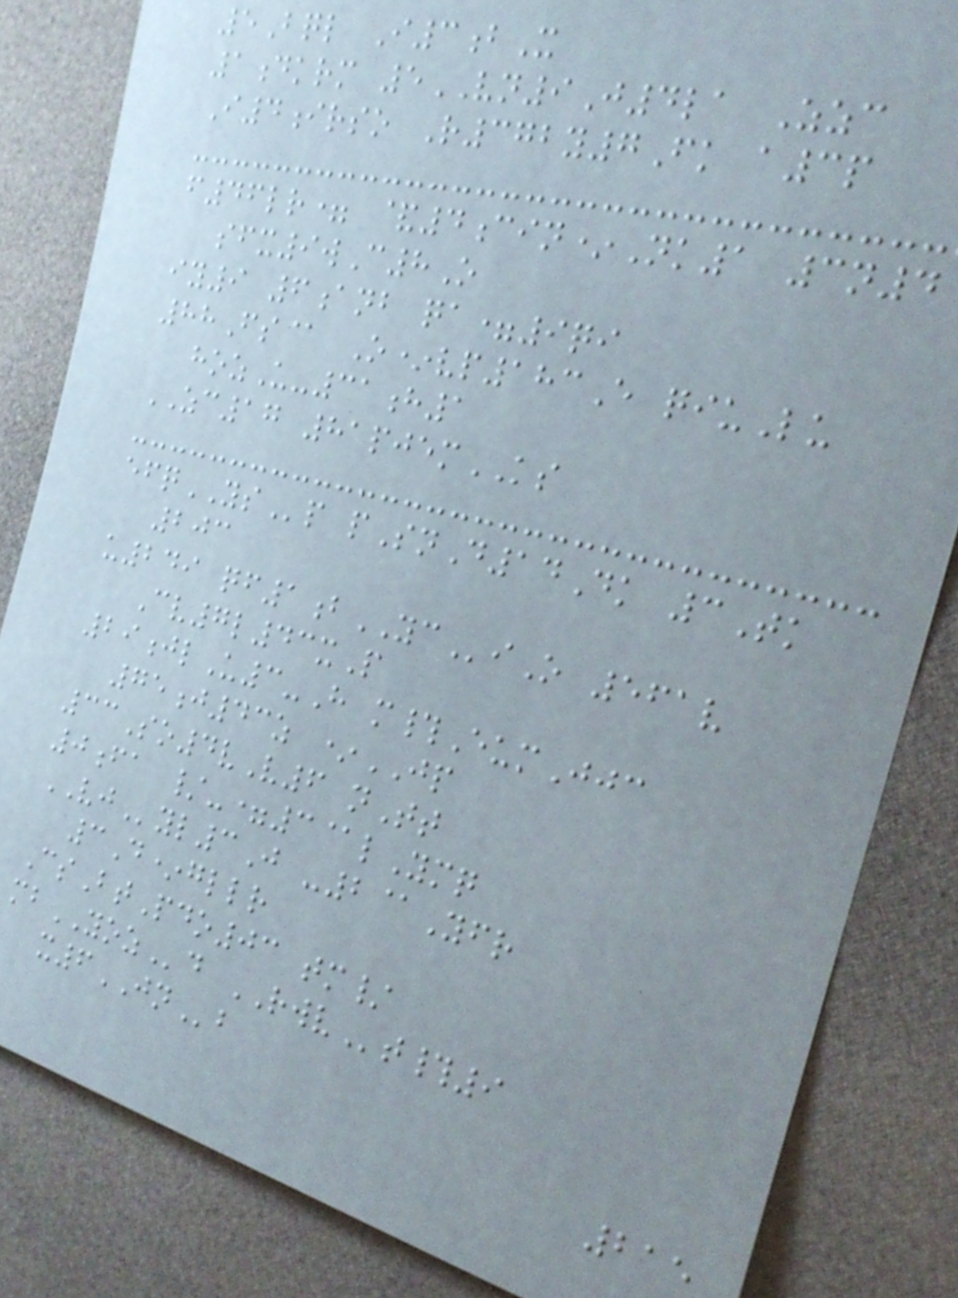5Bql I3bX
1dkrm 5VN9J4la Zzc
I4irso R372y7Fk a3p
f46lr= &4cin*Nk1 3n4
sfx9wC8O
iy9 6anb qa=9qi
88Fs@ O*vp183E qiuLu
hozU-31h1
ZC17 81pjemKS
efqYSp pSnD14Dk 3Tk
203
u249 qf1bYCiO 561v
Cv7l43xP
29jlU3-H m#EumJjc
75j43z *JP
33So4vV6 nTt
0fa /-=3@lYmq
VJyl3J -2@Yfr
3D*gllr
CsBtPdo03 tm/
mbYOZd RWVt#9
x6JNb
215
